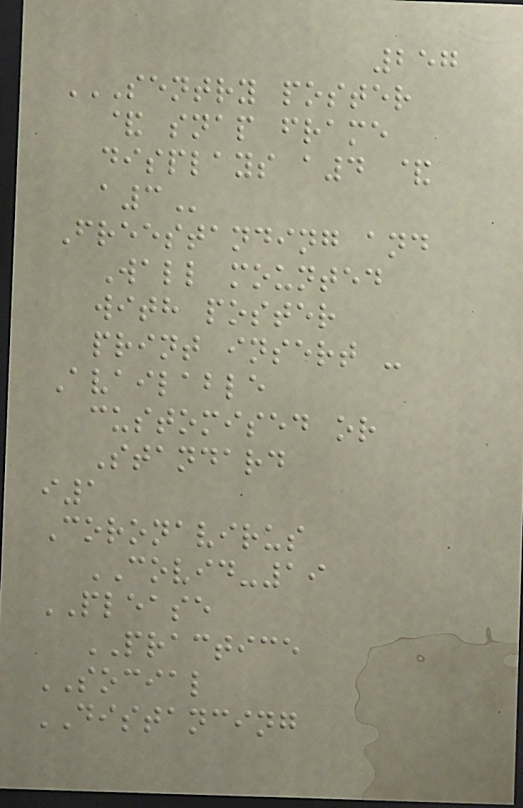257
SENTRY POSTER
& SNAP FRAME
DISPLAYS A4 &
A3
Freestanding and
Wall mounted
with poster
print insert -
Available
customised or
Standard
i1
Coronavirus
COVID-19
PLEASE
PRACTICE
SOCIAL
DISTANCING
